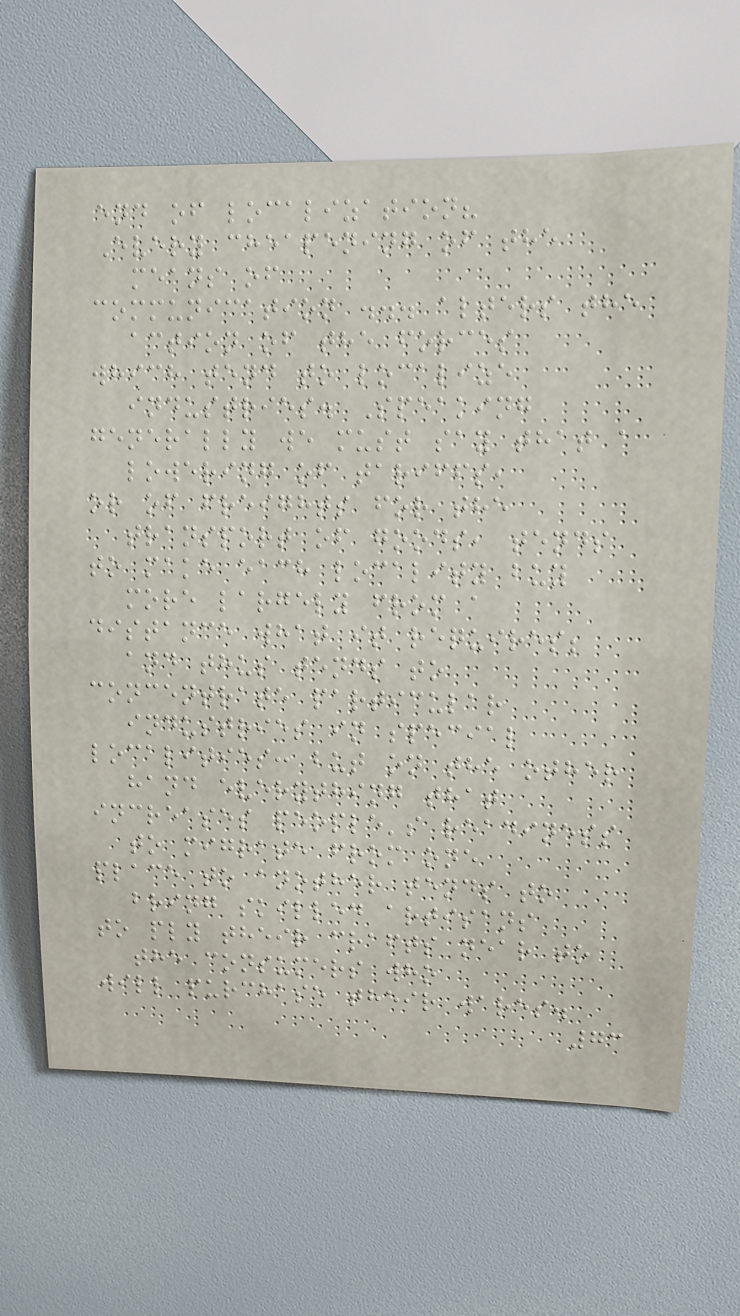end of localization?
Every cheapening of the
means of
communication ... alters the
action of the forces
which tend to localize
industries. Speaking
generally we must say that a
lowering of tariffs,
or of freights for the
transport of goods, tends
to make each locality buy
more largely from a
distance what it requires;
and thus tends to
concentrate particular
industries in special
localities: but on the other
hand everything that
increases people's readiness
to migrate from one
place to another tends to
bring skilled artisans
to ply their crafts near to
the consumers who
will purchase their wares.
73
